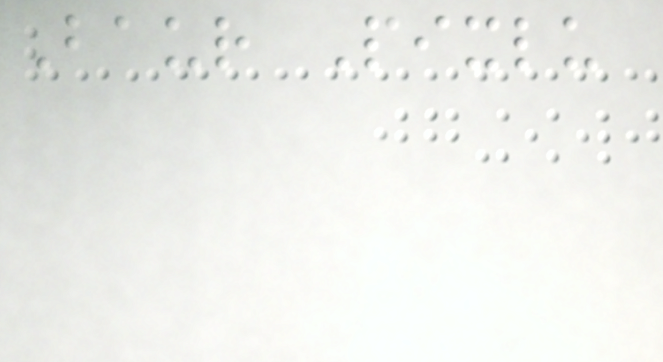Baur Pixlu
